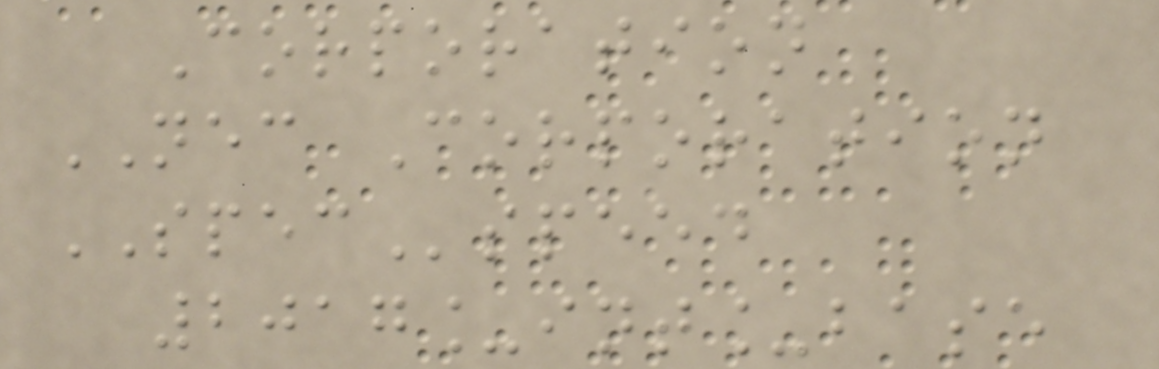Corporation
NEC Corporation
SPECspeed
2017_int_base
